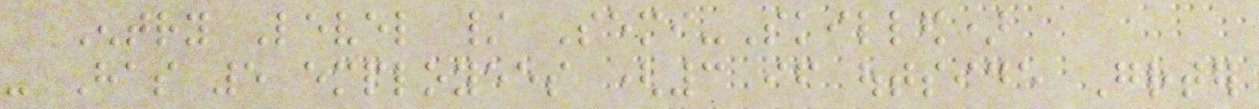Entry Level / Semi-Skilled)
- Has 5 employees (3 if outside Greater
